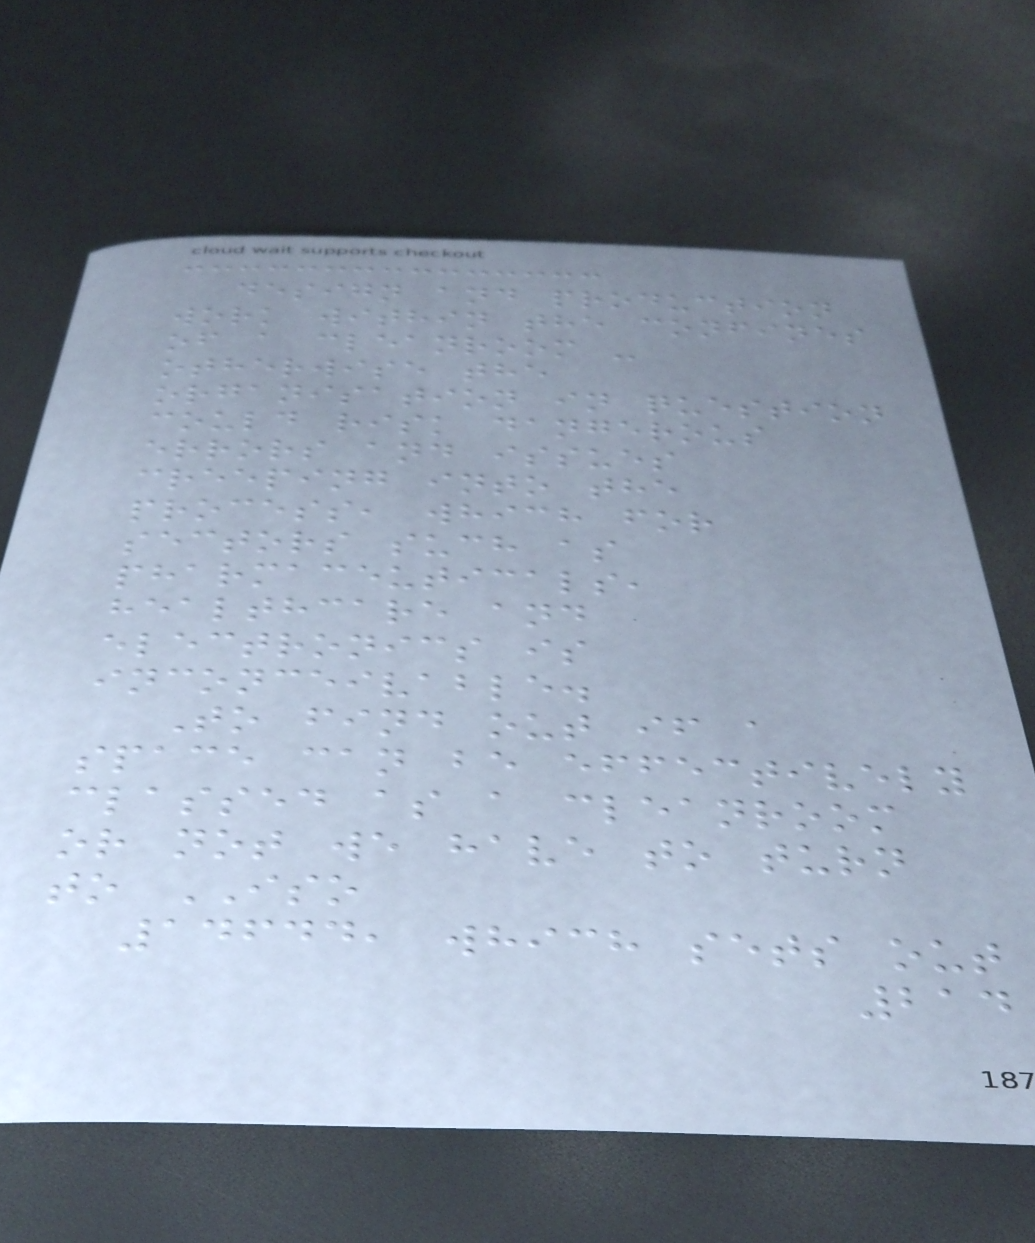design and production
work within the confines
of a cleanroom -
otherwise the
organisation in question
could risk dangerous
errors and issues
creeping into the
process, which for
sectors such as
pharmaceuticals,
healthcare and
electronics is
inconceivable.
To find out if a
space can be effectively
classed as a cleanroom
or not we have to turn
to ISO
14644, which sets out
214
